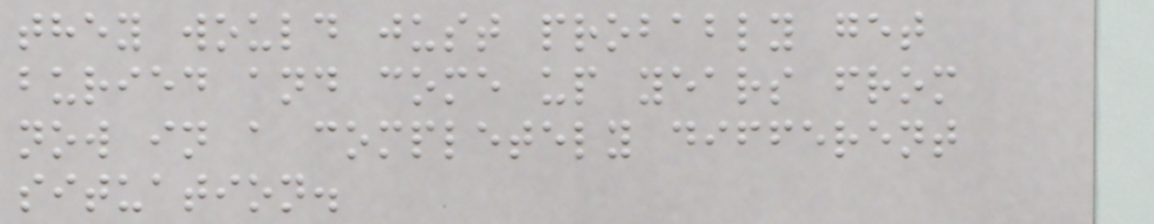they would just probably get
buried and come up years from
now in a completely different
situation.
